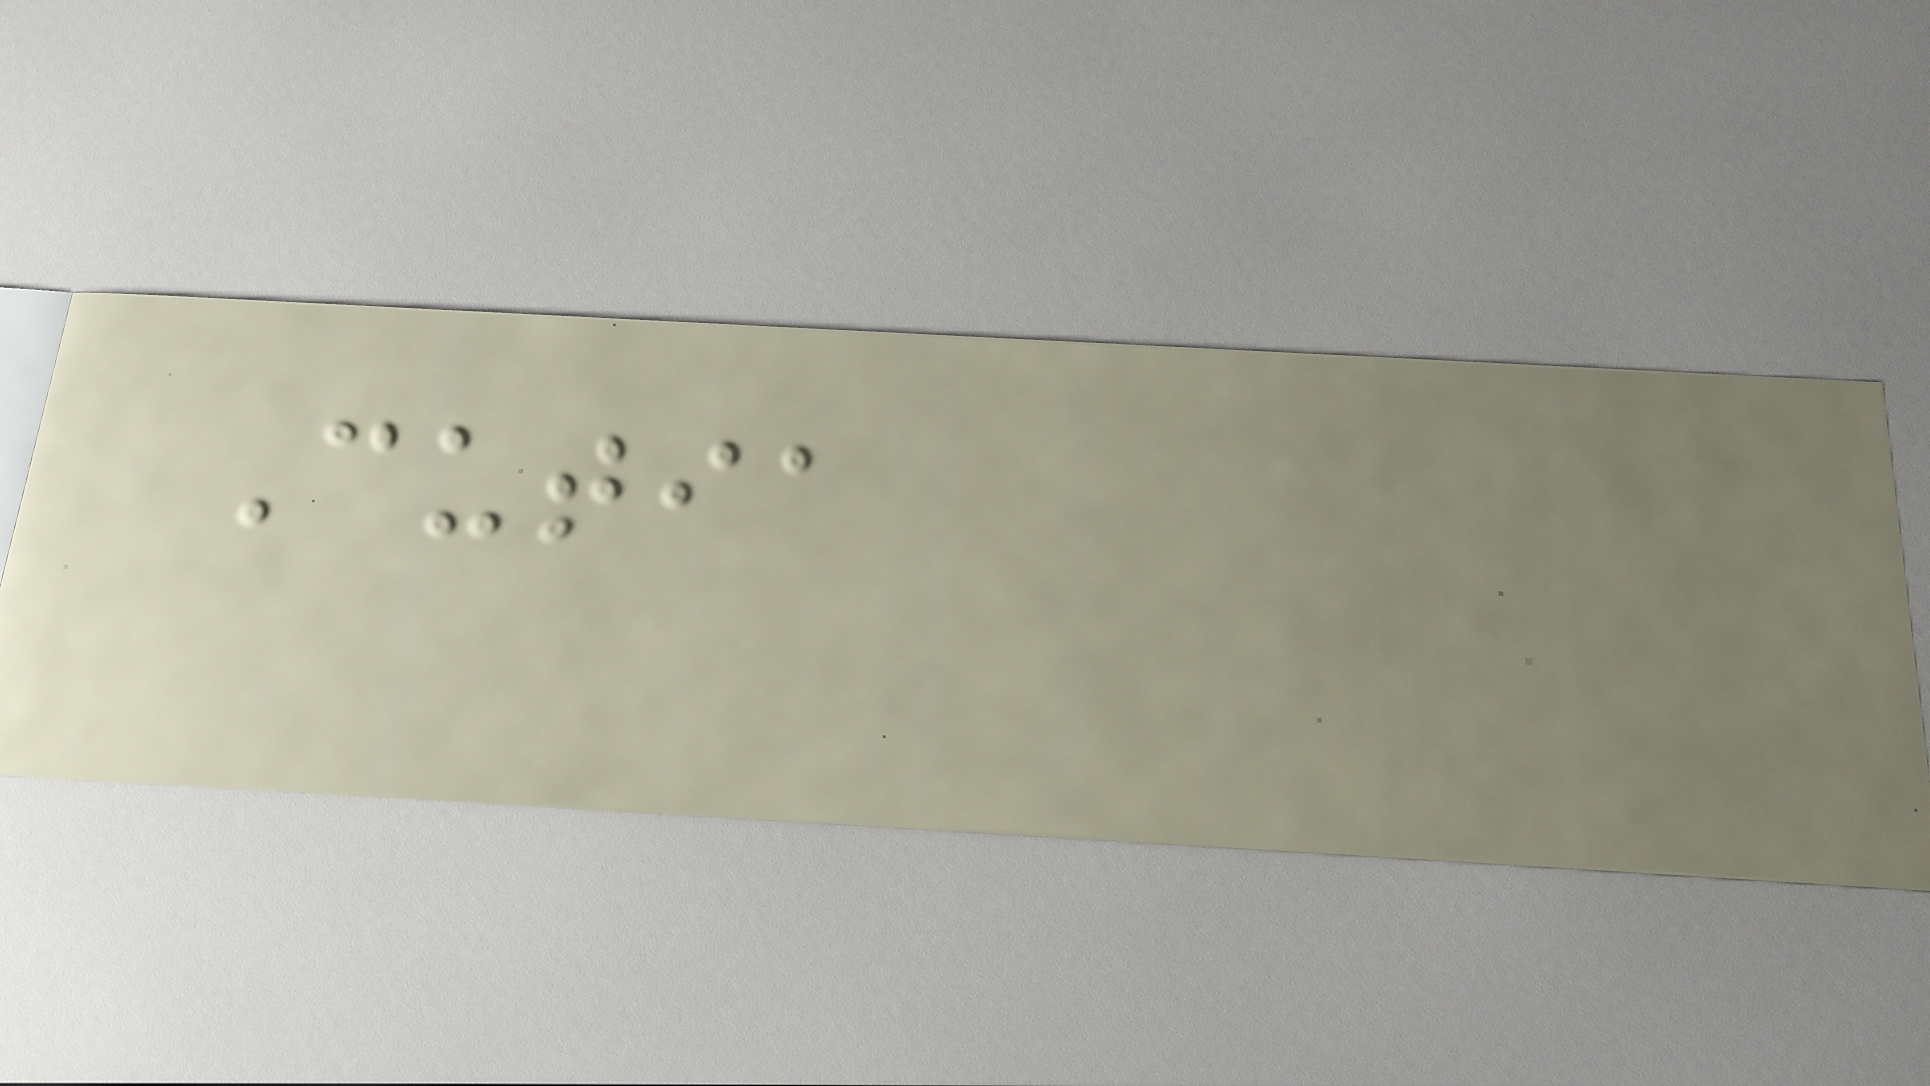Cutia
